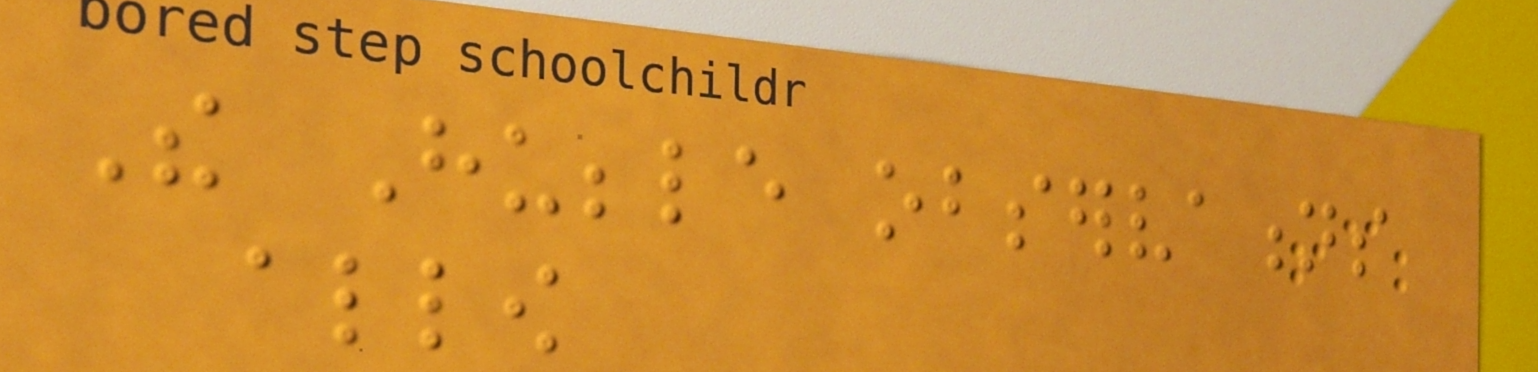The Hubble observations
allow
